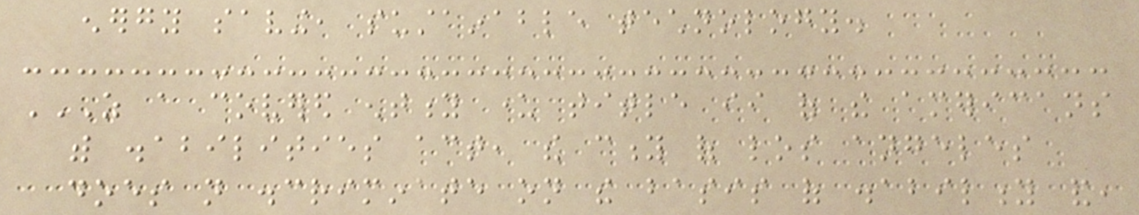energy saving, sustainable technology.
AS A COVERED ENTITY UNDER TITLE II OF THE AMERICANS
WITH DISABILITIES ACT, THE CITY OF LOS ANGELES
DOES NOT DISCRIMINATE ON THE BASIS OF DISABILITY AND,
